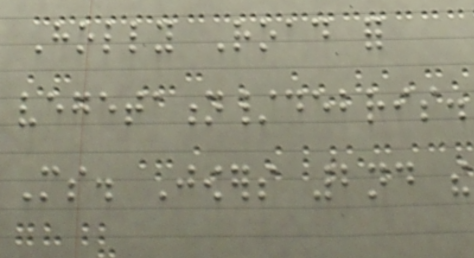Holly Road for
vegetation/debris.
Ms. Jowers 2nd the
